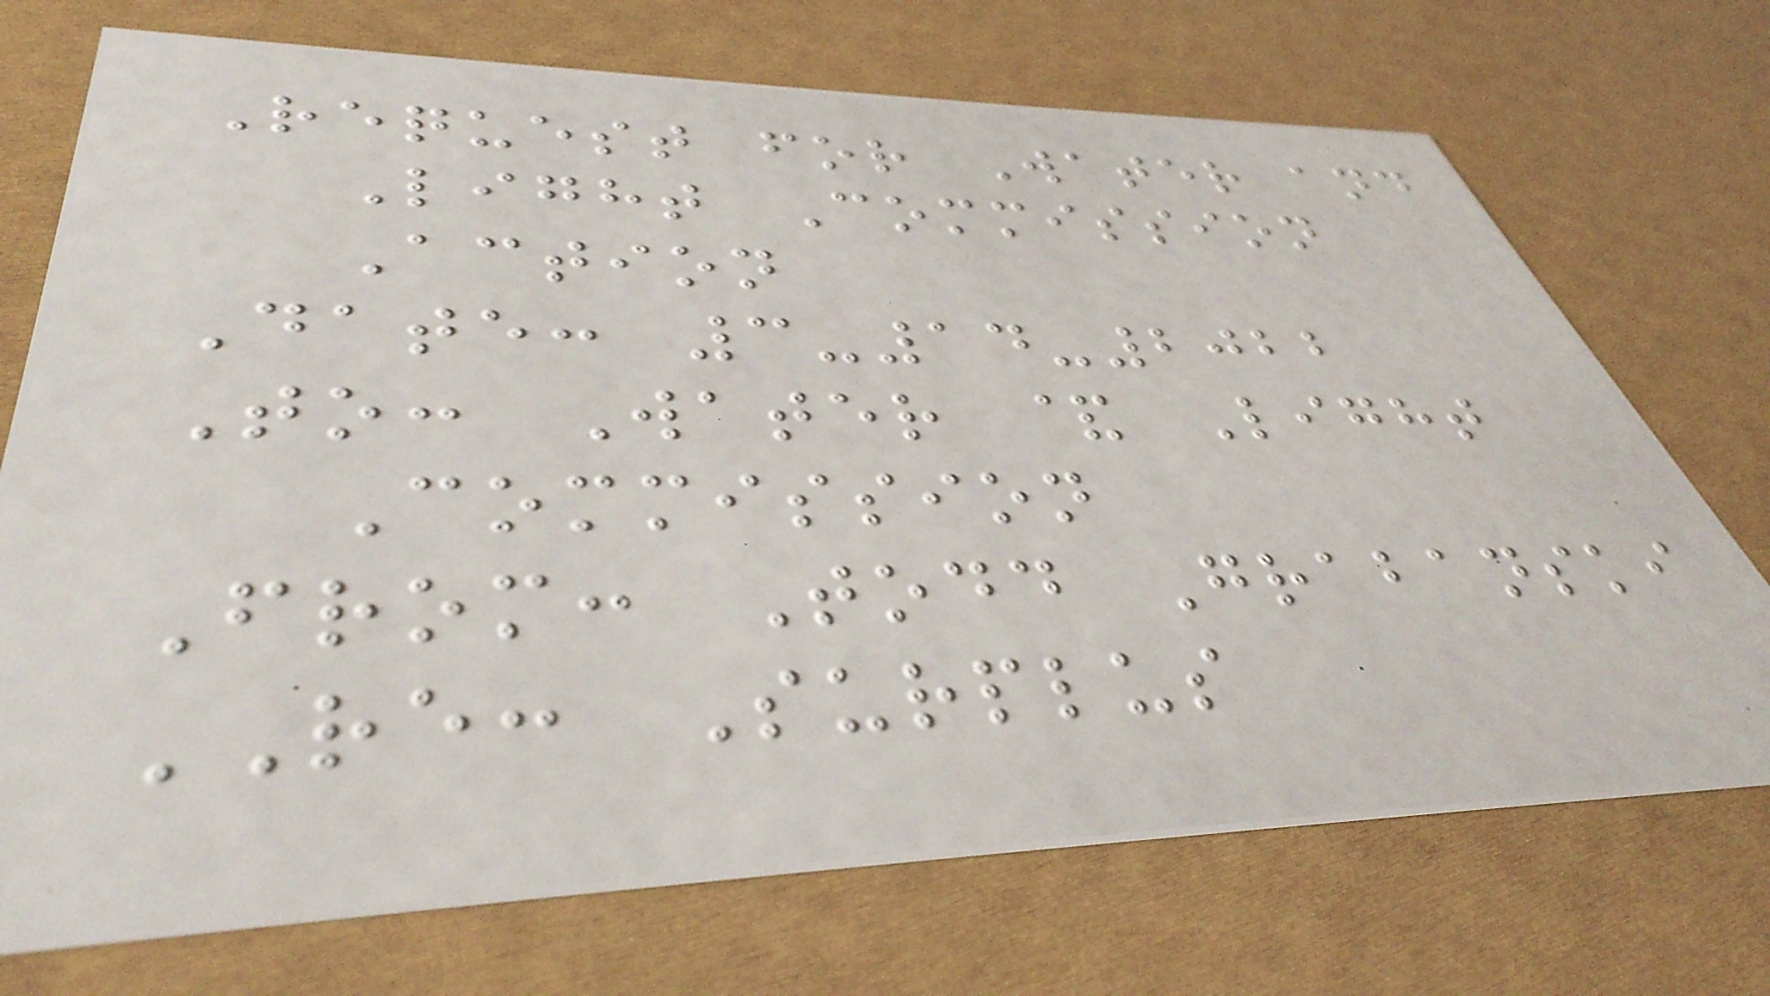Request for Water and
Light Commission
Action
Date: 3-14-2022
To: Water & Light
Commission
From: Todd Grabanski
RE: Surplus
